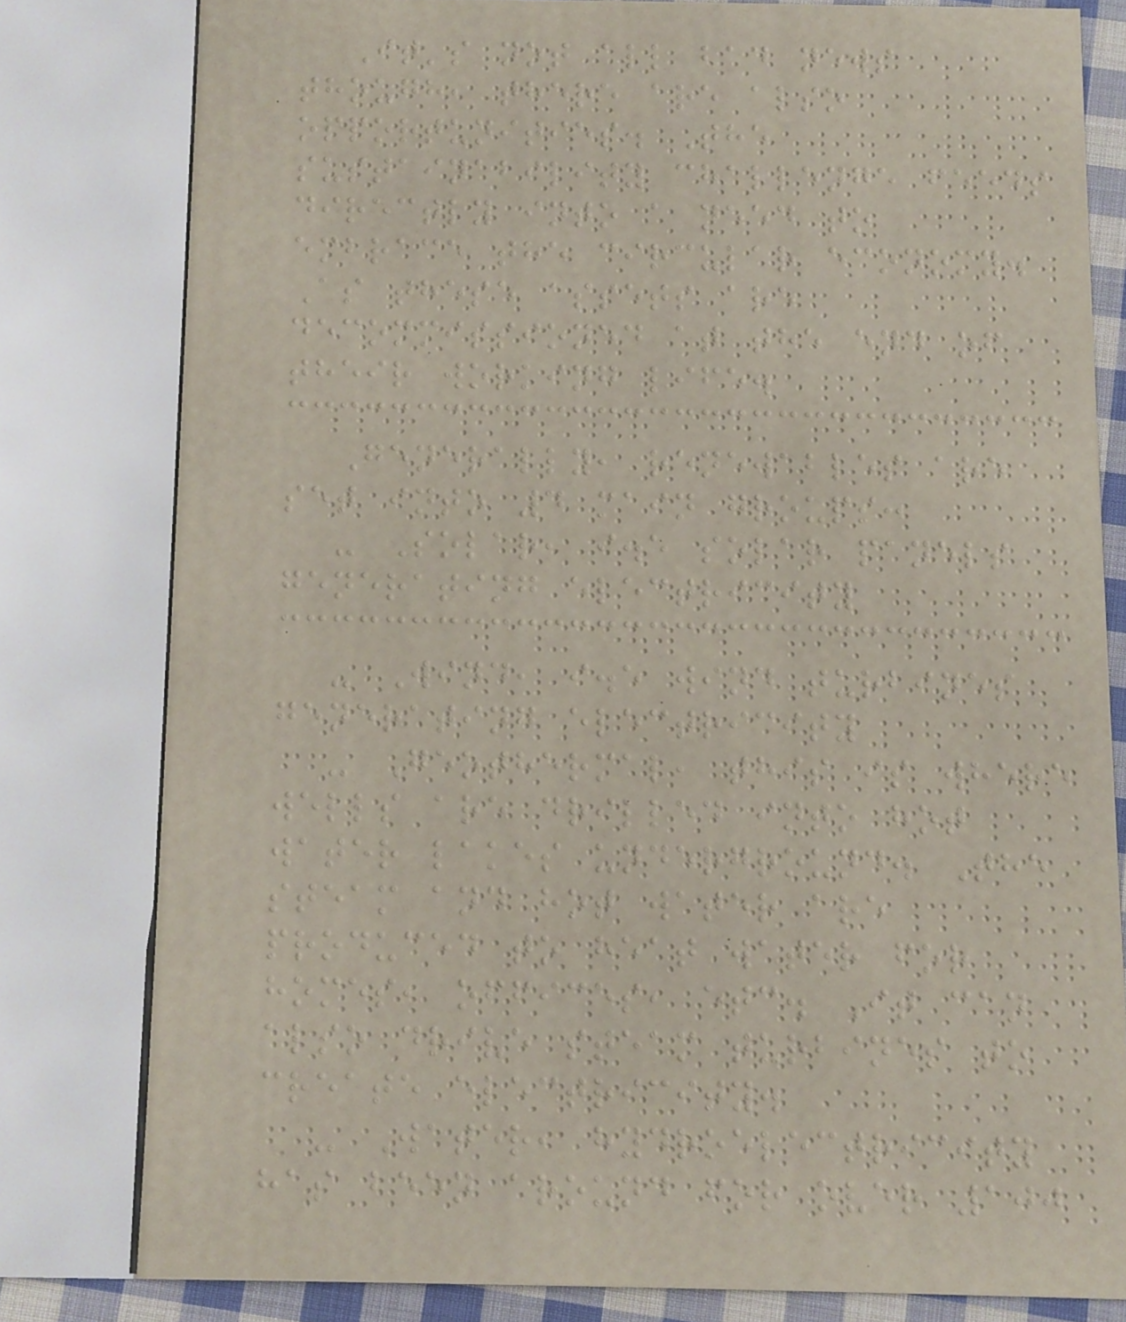It's not all bad news
though, there are also
opportunities. The
sustainability challenge feeds
directly into a need to
embrace the circular economy.
As these assets are
decommissioned at the end of
their working life.
Generally, renewables are
set into 4 main groups:
- Solar, i.e solar panels
generating electricity
- Wind, i.e wind turbines
generating electricity
- Geothermal, this is where
wells are drilled into hot
water lakes underground. The
steam and hot water are
produced to heat water for
homes, offices, etc. It can
also drive steam turbines to
create electricity.
- Water, hydroelectricity
has been around for over 100
